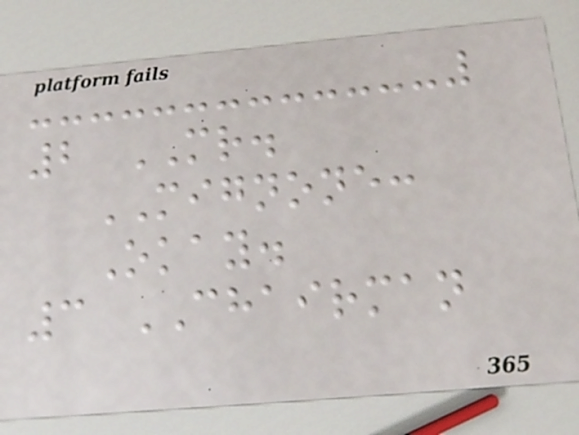2 MR.
MIGNONE:
Okay.
3 CHAIRMAN
